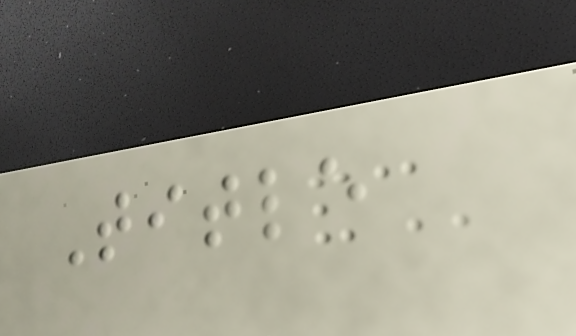Title
